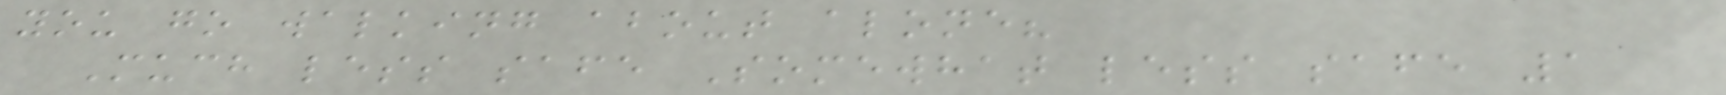you go walking about alone?
Much less safe Somewhat less safe 1
